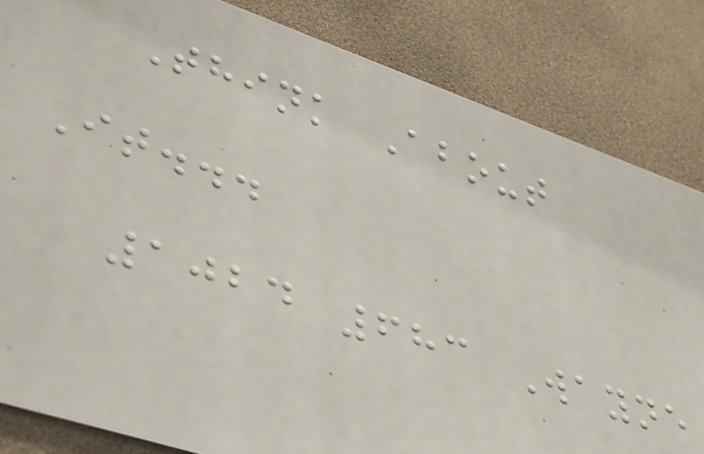Think About
It...
1024 683 Wayne
